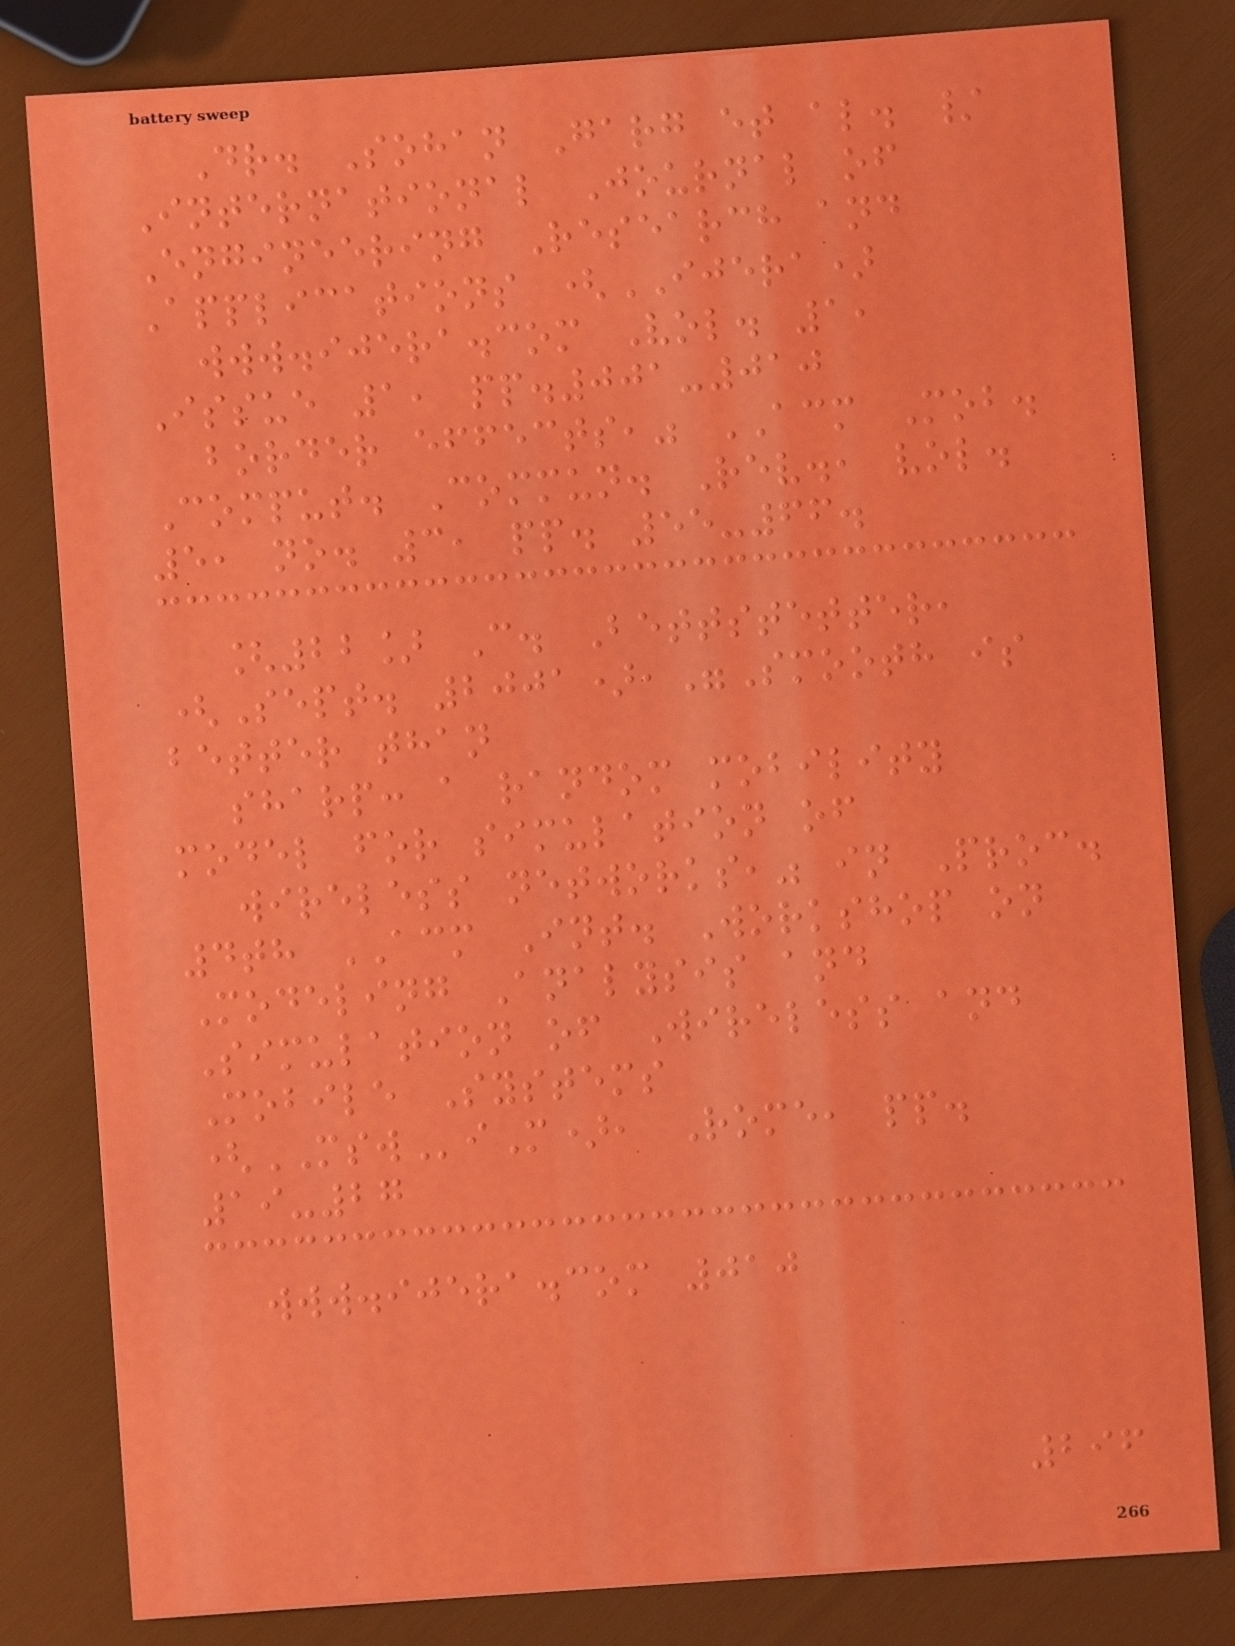Dr. Sohan Garg et al. /
International Journal of
Engineering Research and
Applications (IJERA)
www.ijera.com Vol. 1,
Issue 1, pp.001-010
border effects," ACM Mob.
Comput. Commun. Rev., vol.
5, no. 3, pp. 55-66.
[22] C. Bettstetter,
(Sept. 2001),"Smooth is
better than
sharp: a random mobility
model for simulation of
wireless networks," in Proc.
4th ACM Int. Workshop on
Modeling Analysis and
Simulation of Wireless and
Mobile Systems
(MSWiM), Rome, pp.
19-27
www.ijera.com 010
296
